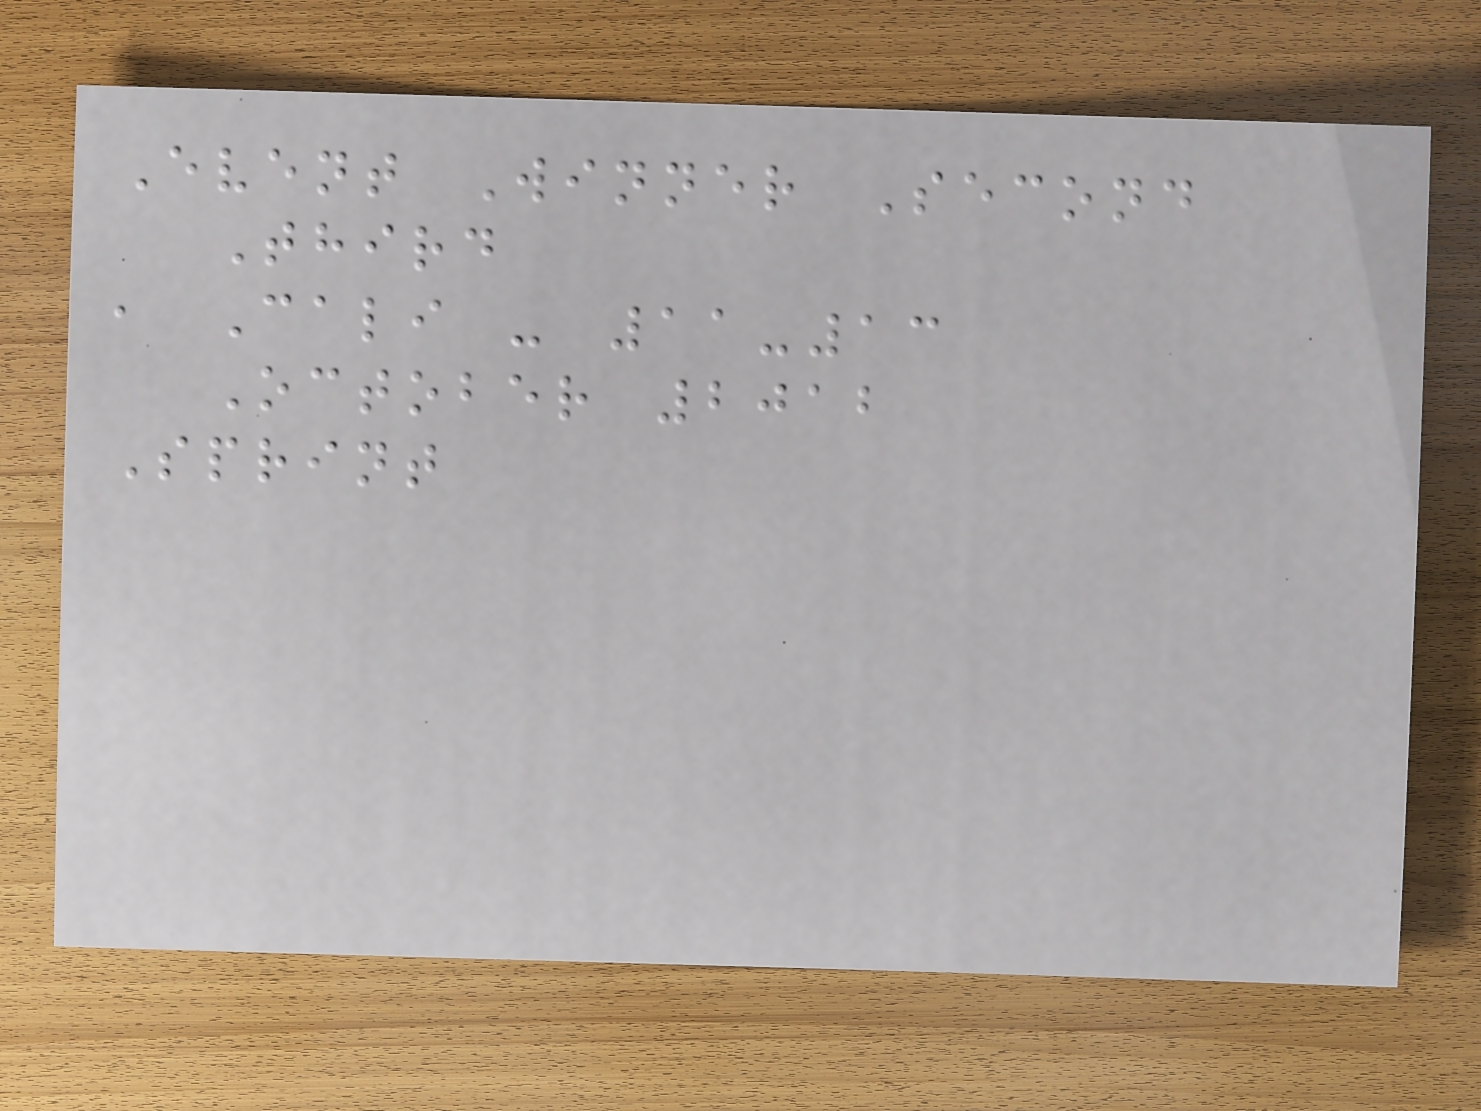Event Winner Second
Third
, Cali - 11-13
October 2012
Sprint
